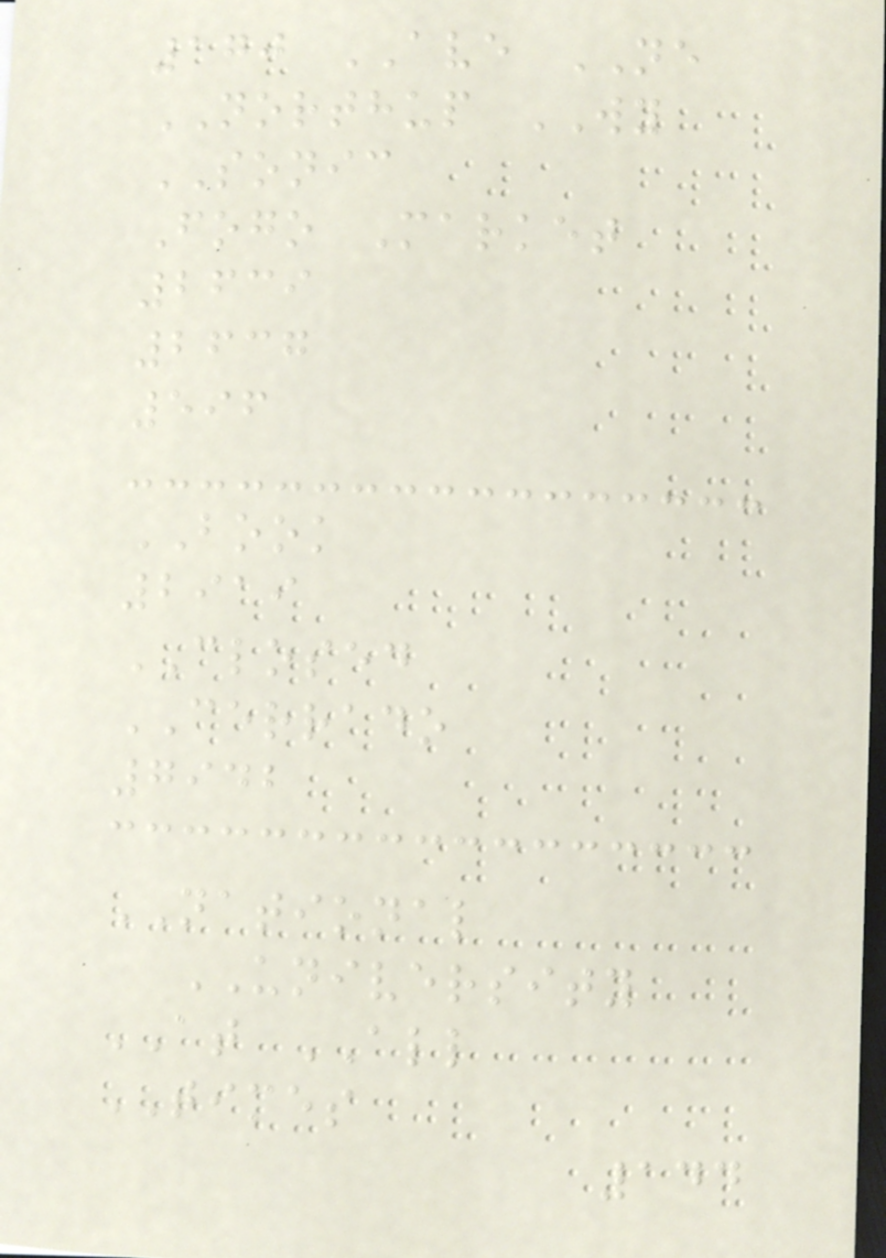170 AVE NE
NORTHUP WY
SONIC
Fogo Market
2639
2637
596
BOOK
2919
CLOSED
CERRADO
7942
NATIONAL
UNIVERSITY
AT ALL
TIMES
144
